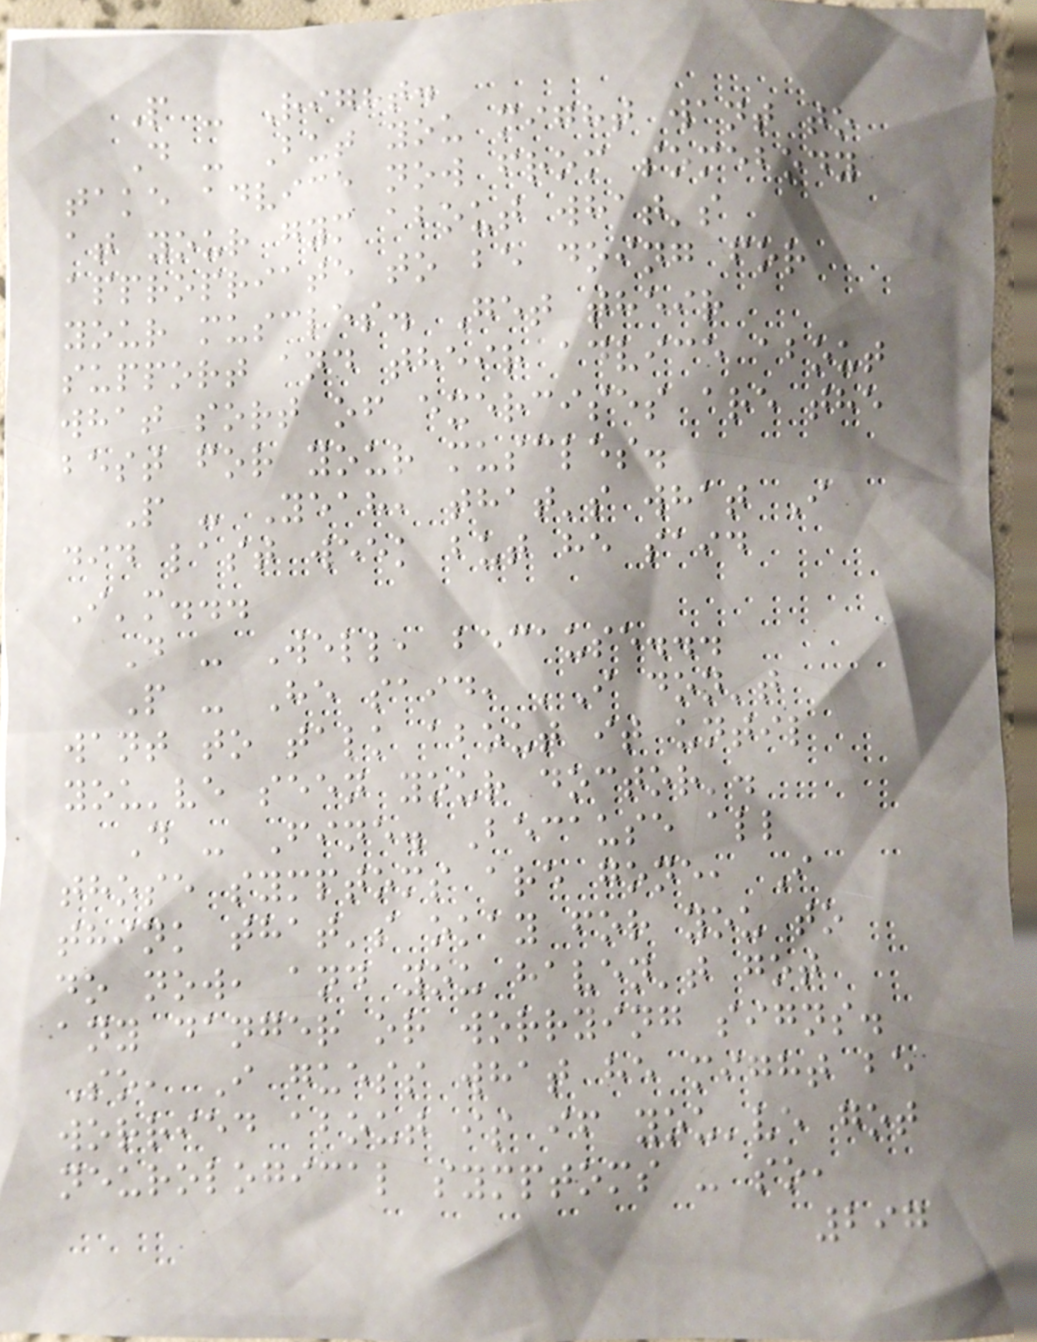P - Right.
D - But you might want to
take advice now from somebody
at your gym about what's
appropriate to be doing for
your muscles. Get their
support and their advice about
what sort of exercises are the
best for your muscles.
P - Yeah, that's what I
did last week but he said
I'm...
D - Well, because...
P - He said, 'I don't
want to talk about it until
you've seen your doctor'.
D - Fine. Because all
those symptoms are gone, I
think that's okay for you to
do now, and you haven't got
any danger or worrying signs.
So, I guess what he might be
worried about is if you've got
neurological symptoms - so,
297
